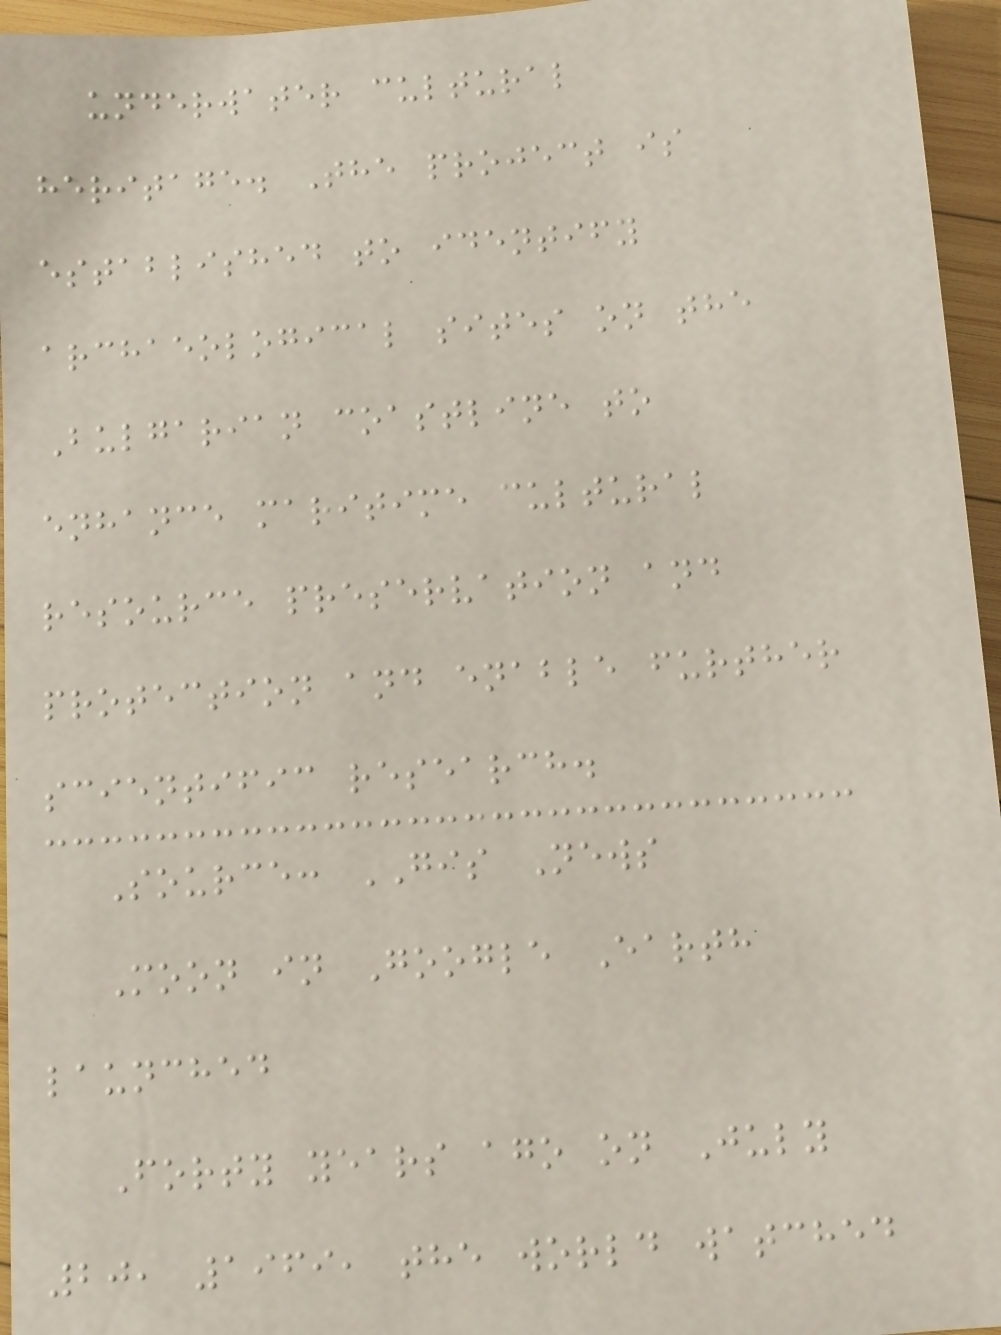underwater cultural
heritage. The project is
established to identify
archaeological sites on the
Bulgarian coastline to
enhance maritime cultural
resource preservation and
protection and enable further
scientific research.
Source: GIS News
Moon in Google Earth
launched
Forty years ago on July
20, 1969, the world watched
